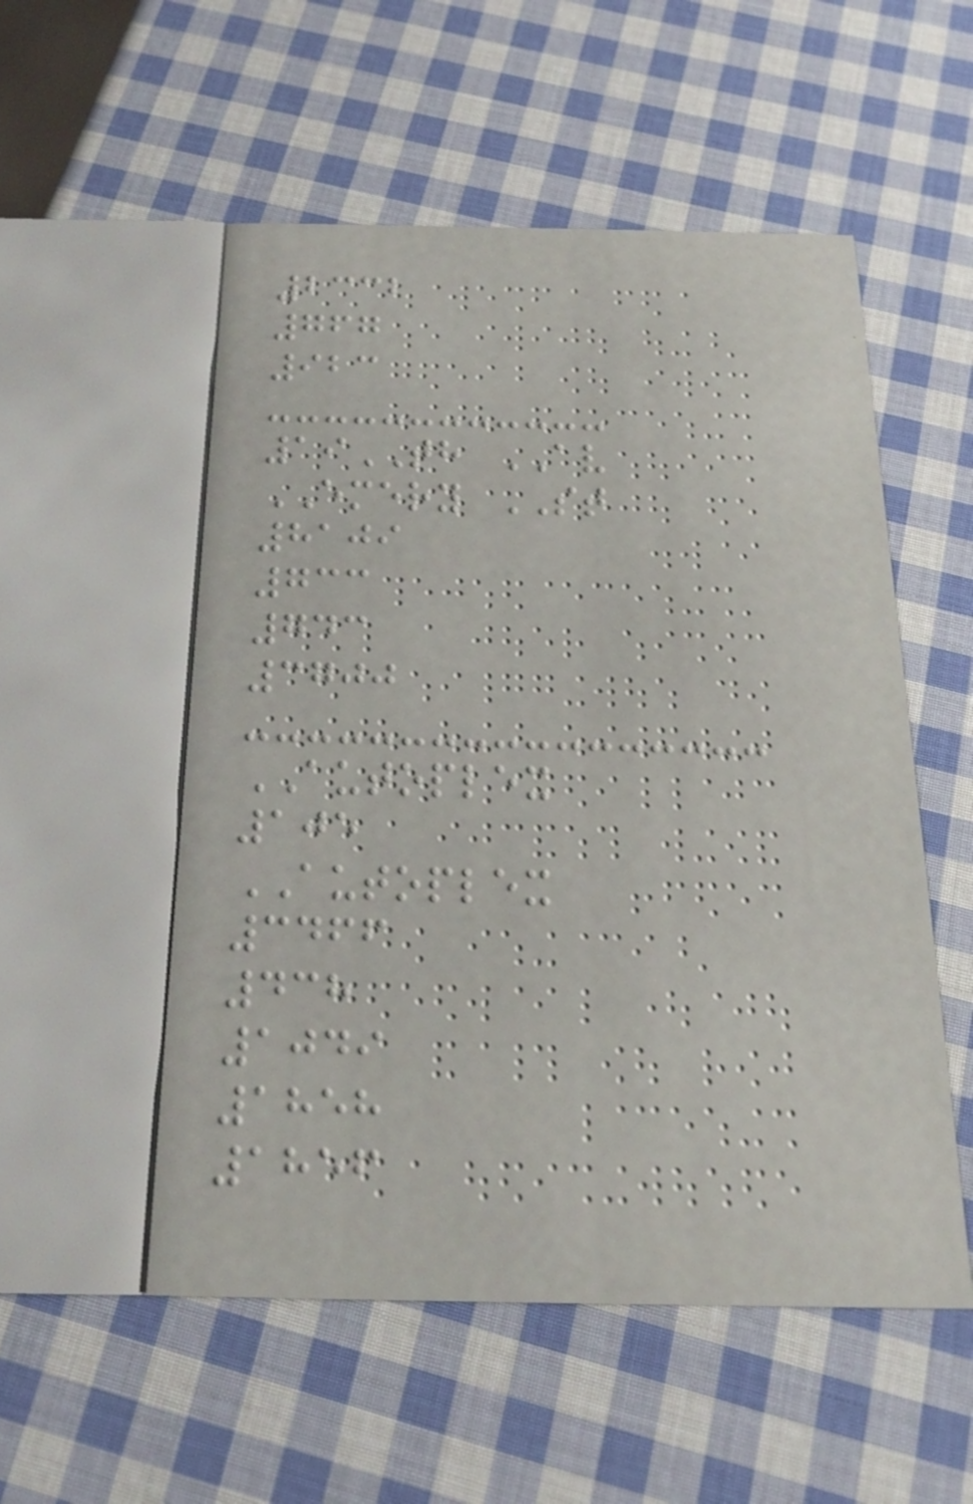2332
767
923
19TH AV
EMERY ST
8109
733
743
3700
AUTOPLEX
105
AUTOPLEX
3466
438
1049
1858
1856
